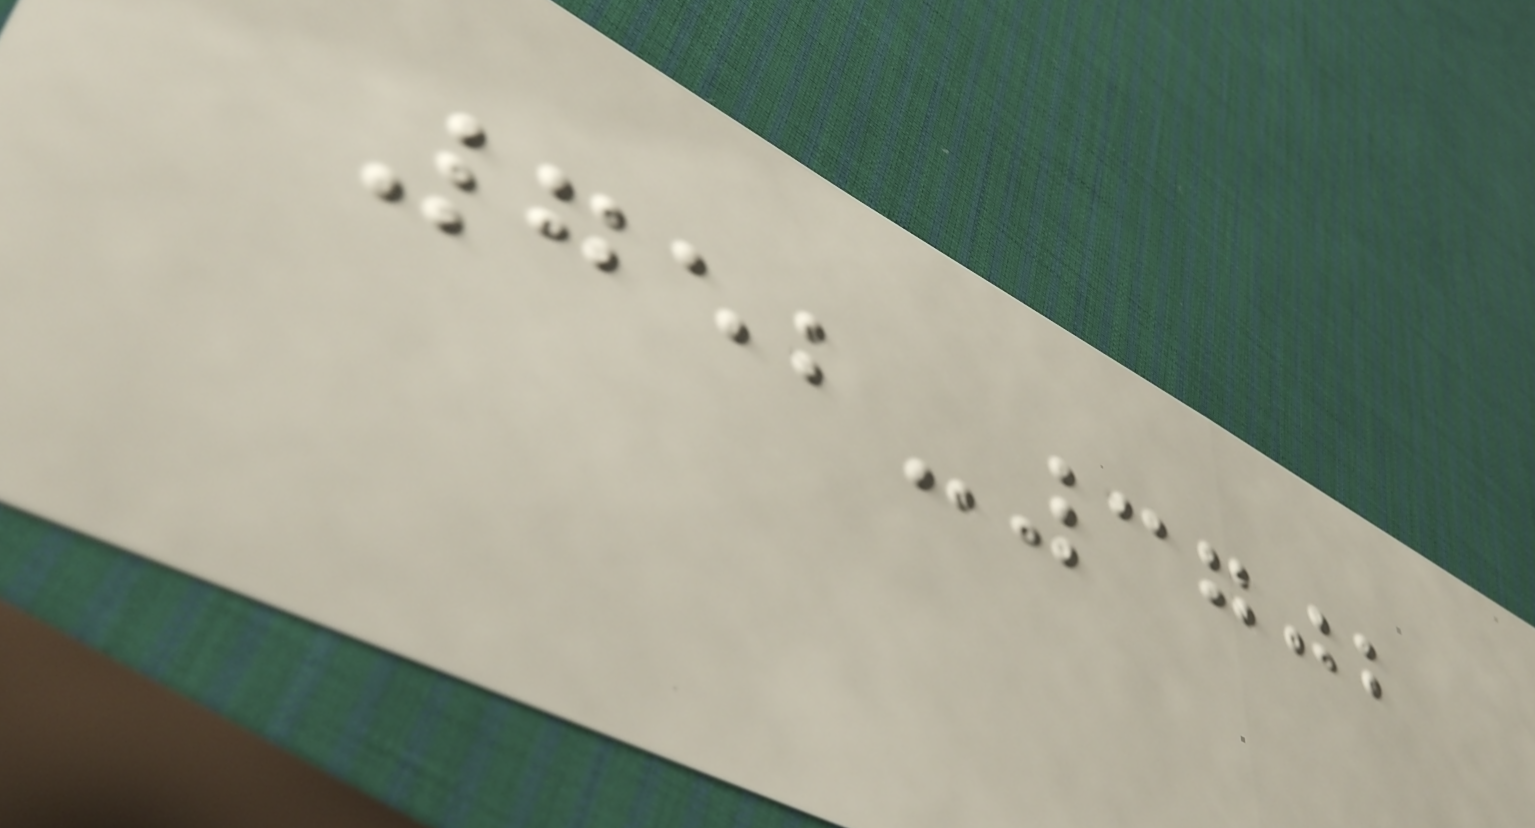752-3702
